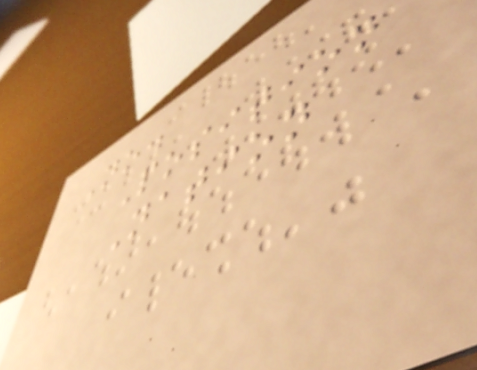No.
Position
Nation
